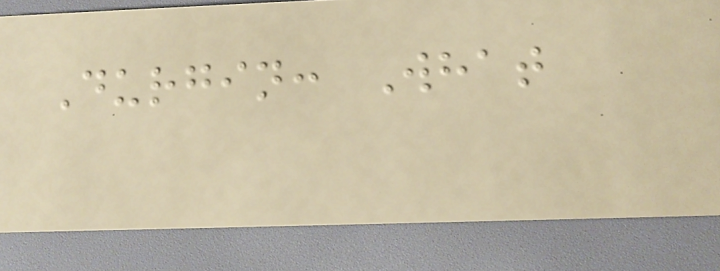Durgin: What
